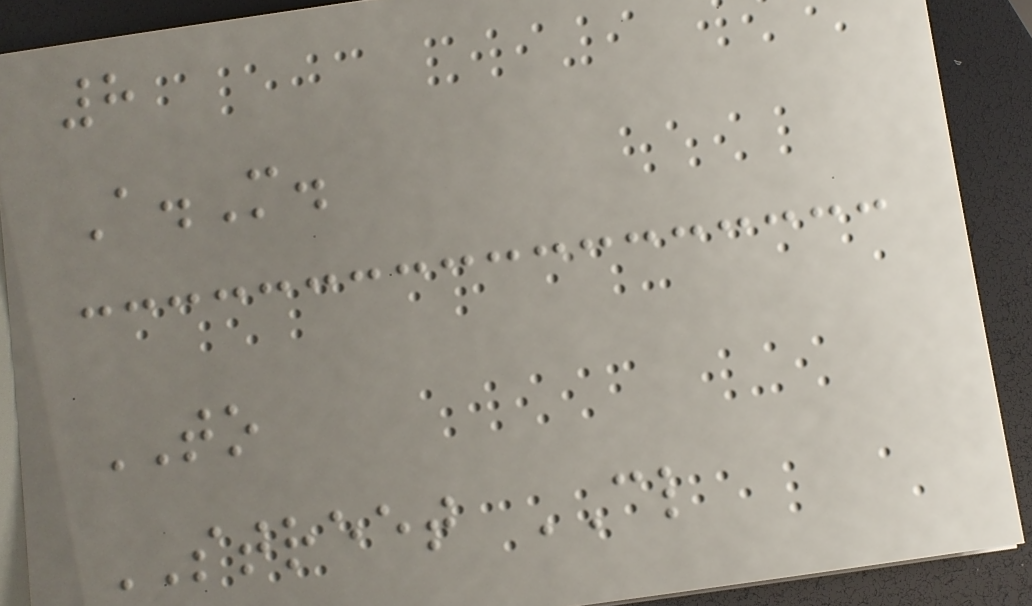8
A.M.
TO
STREET CL
